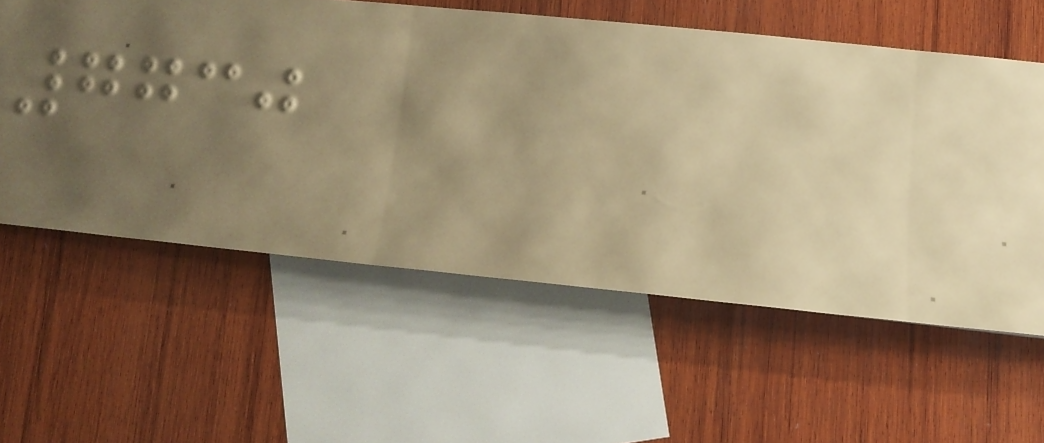7730
